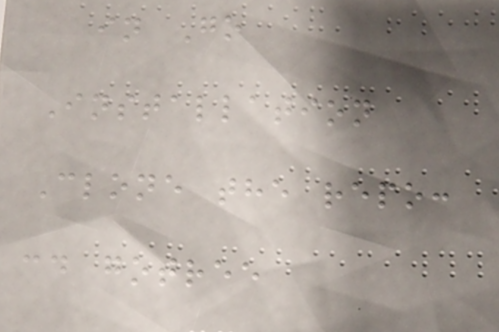in Go
Installation
Clone the repo:
cd gotree
